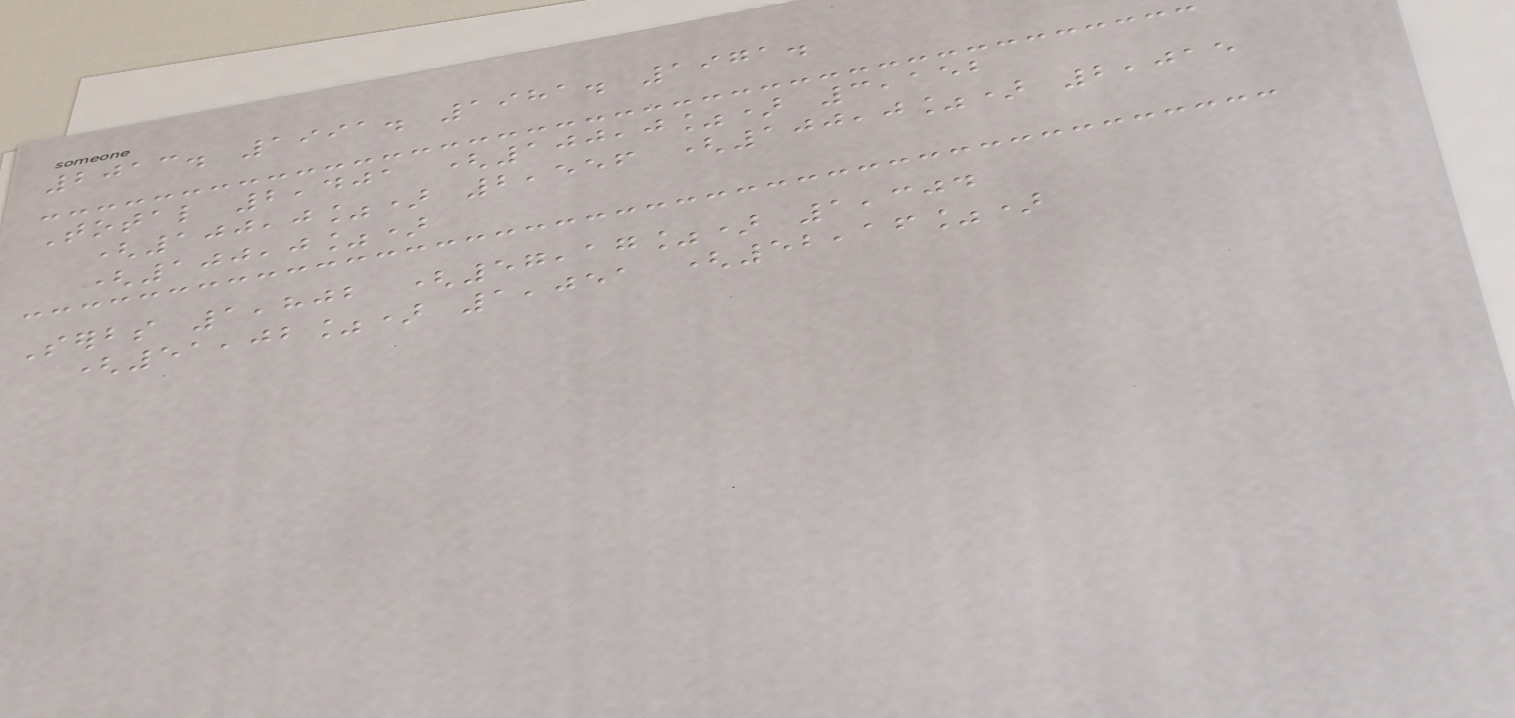2013. 1991. 1981. 1971.
Total 2,401 (100,0%) 3,152
(100,0%) 2,556 (100,0%) 2,015
(100,0%)
Serbs 1,802 (57,17%) 1,304
(51,02%) 1,051 (52,16%)
